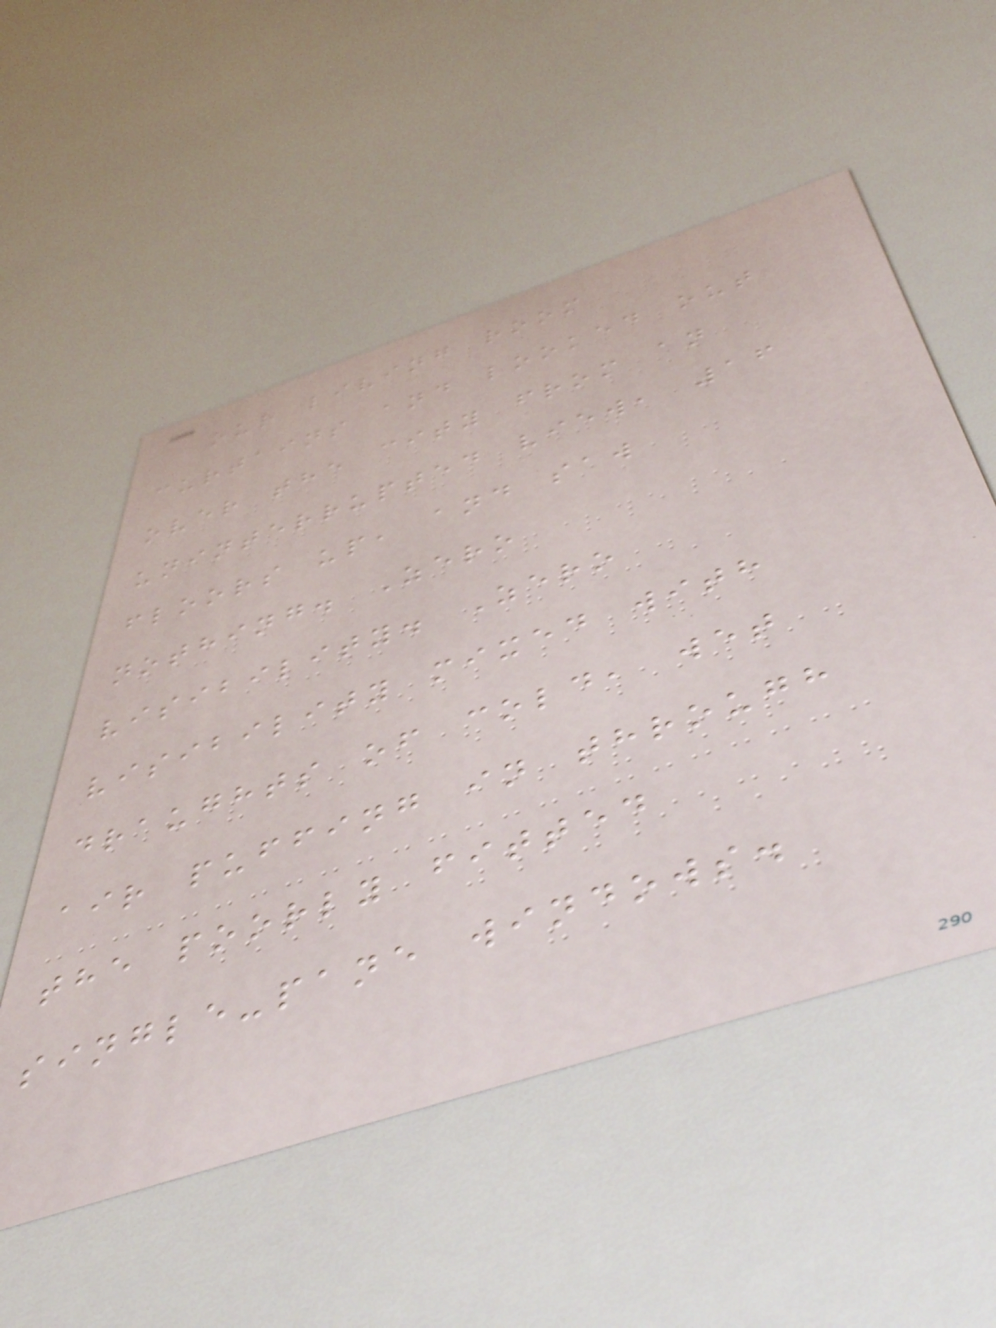our living room
curtains and looked out
over the city from an
uninterrupted view, 16
floors up, and saw
nothing. Zero
visibility. Zero
visibility mixed with
draughts of cold, wet
air puffing in through
the poorly fitted
single-pane windows.
